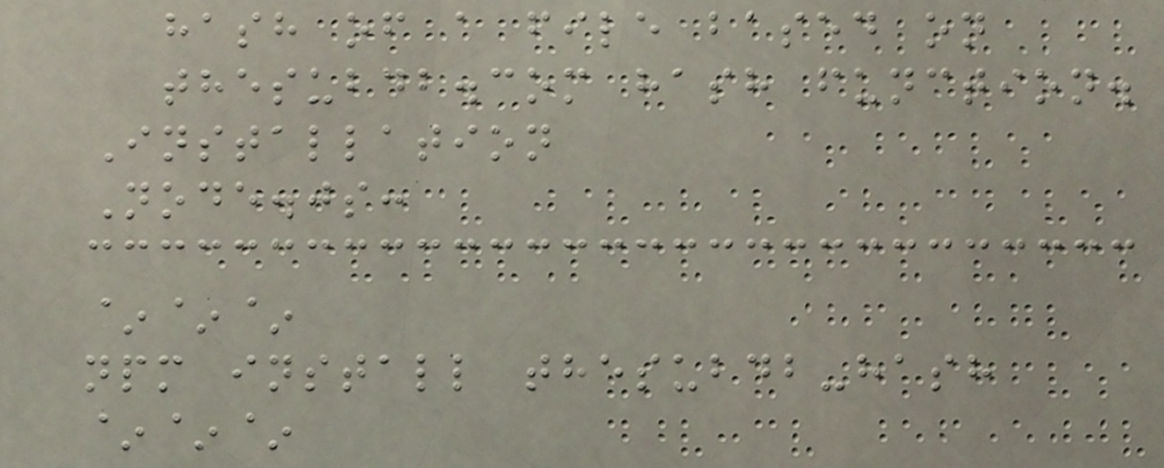hash of a file based on
thesubdb.com hash function.
Installation
Node.js:
~~~
npm install thesubdb-hash
~~~
